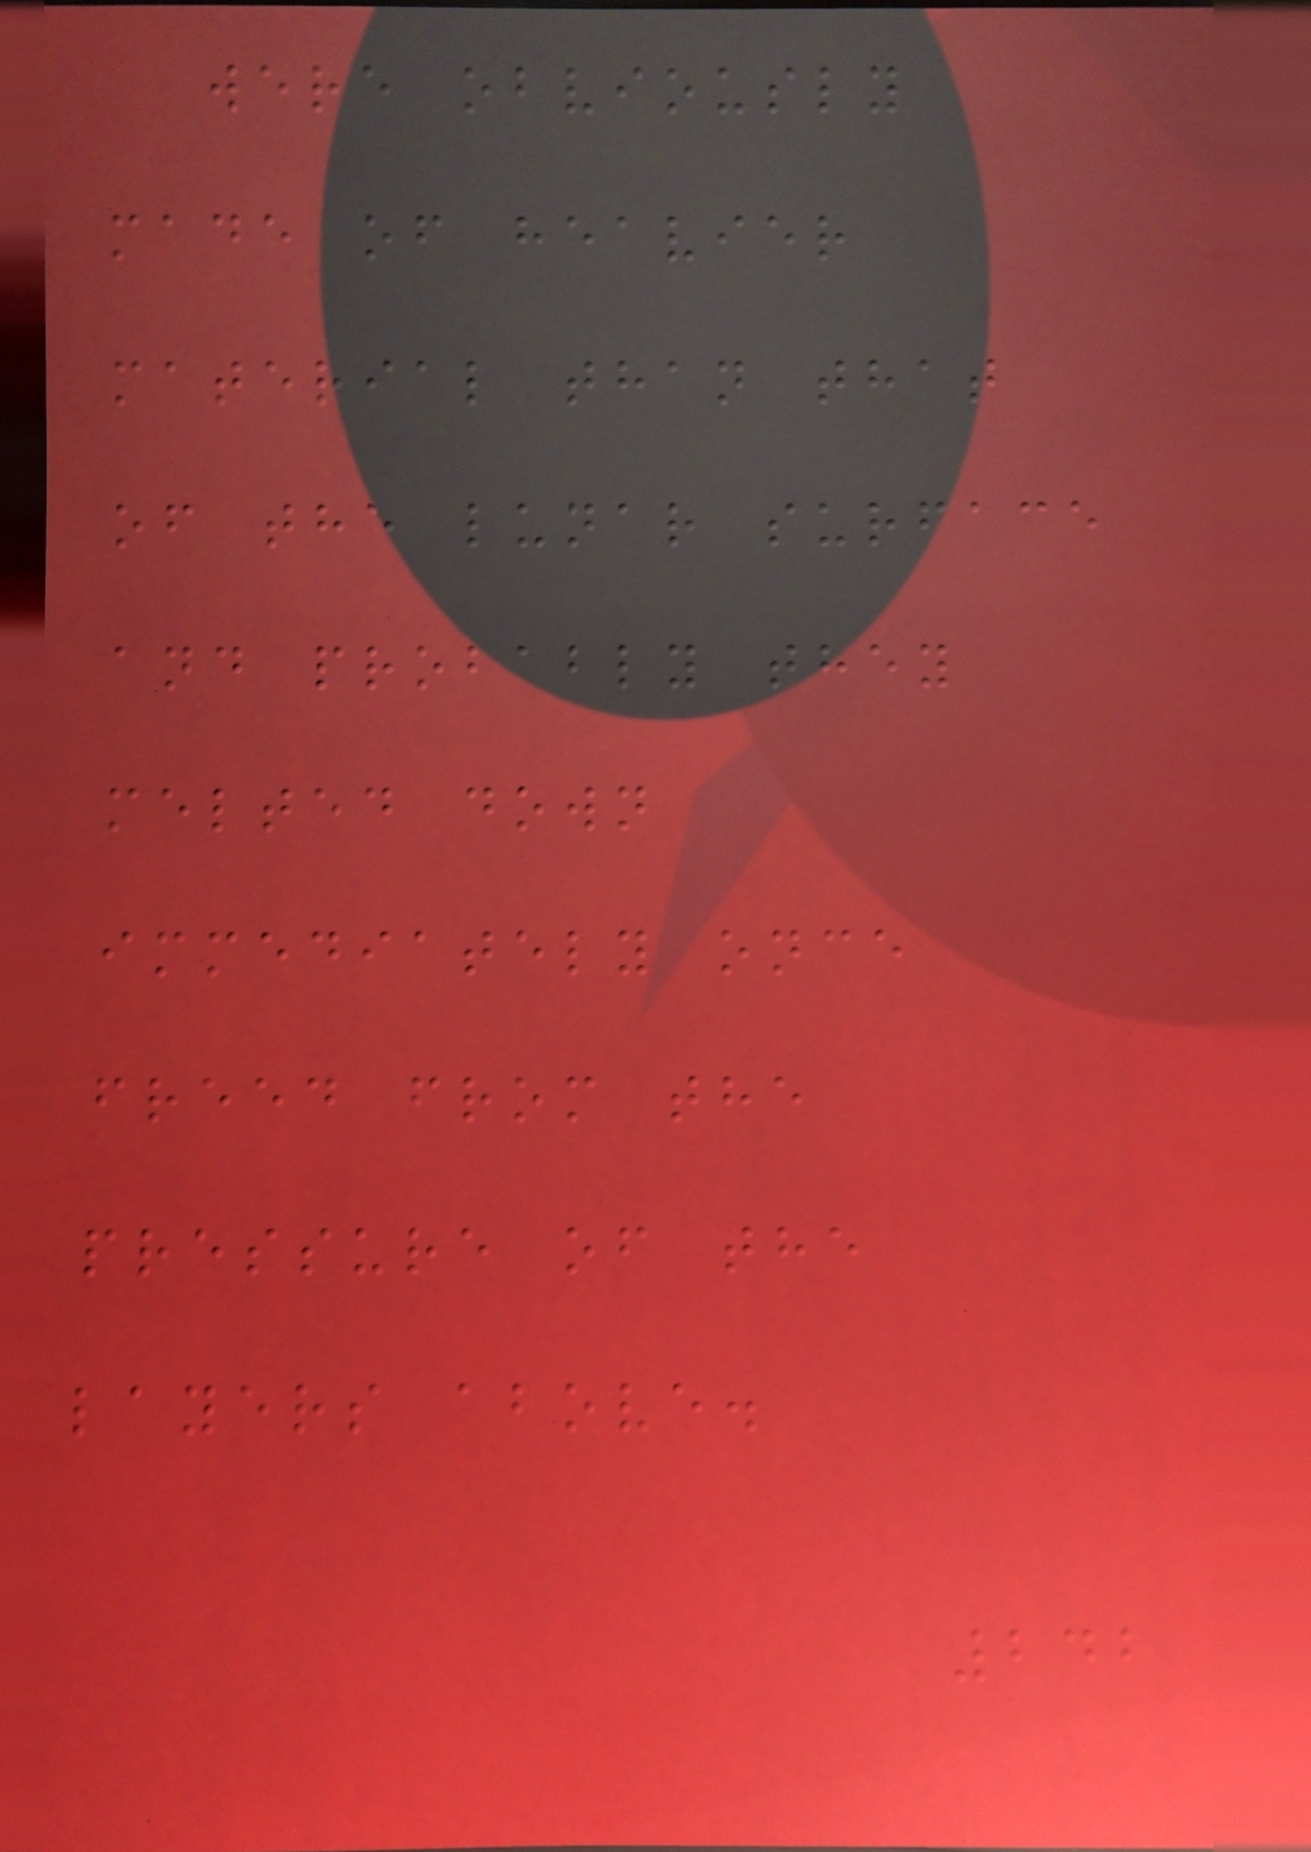were obviously
made of heavier
material than that
of the lunar surface
and probably they
melted down
immediately once
freed from the
pressure of the
layers above.
242
